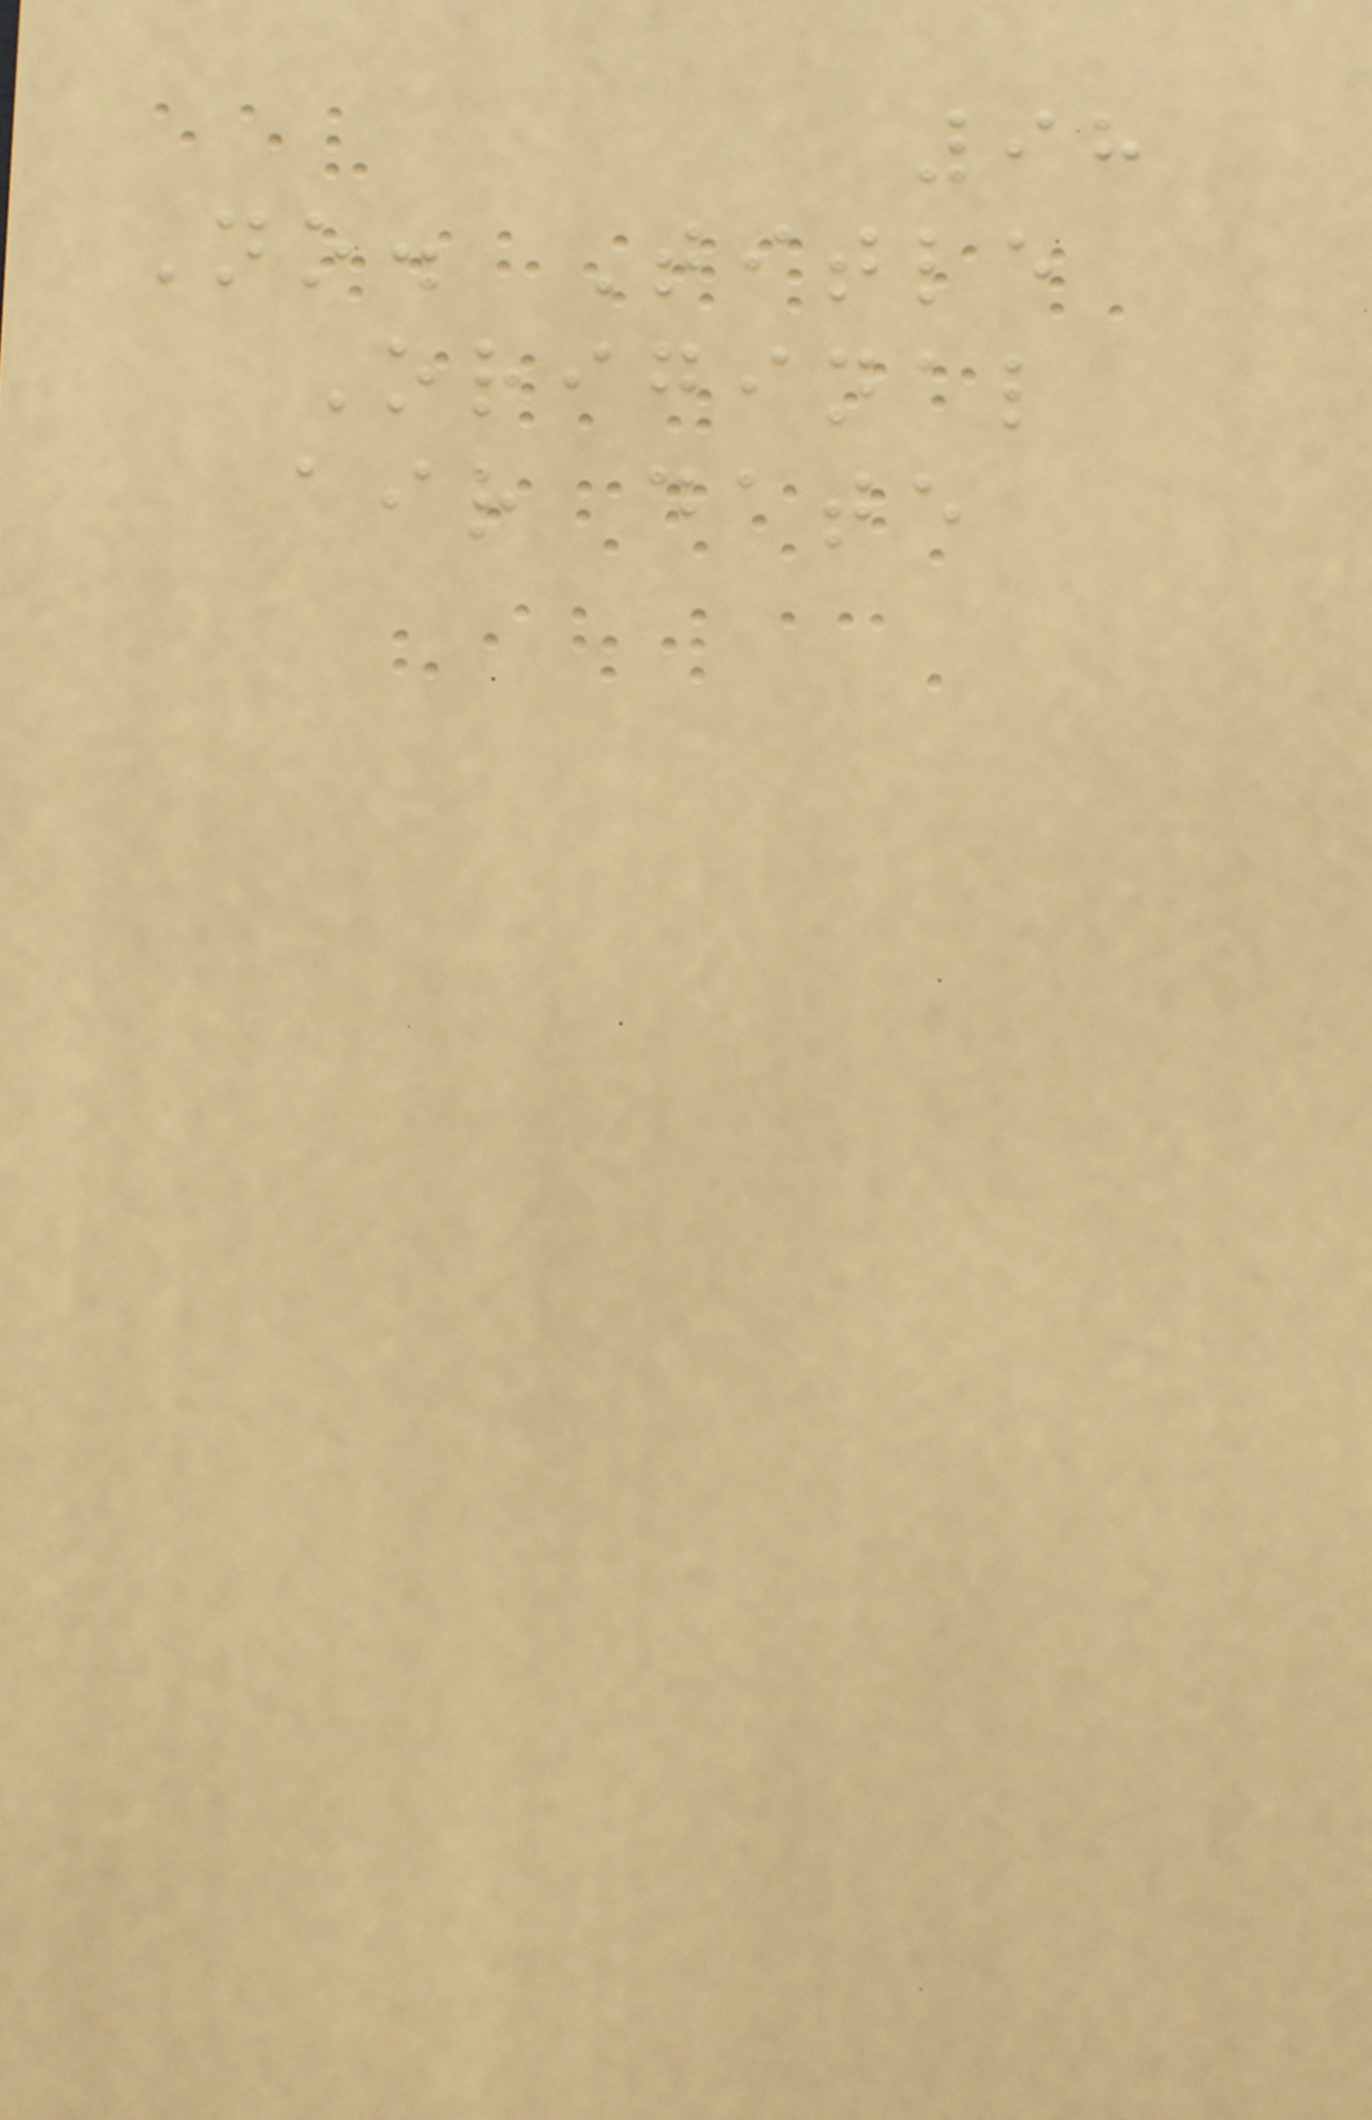98
No. Title
Original
air date
